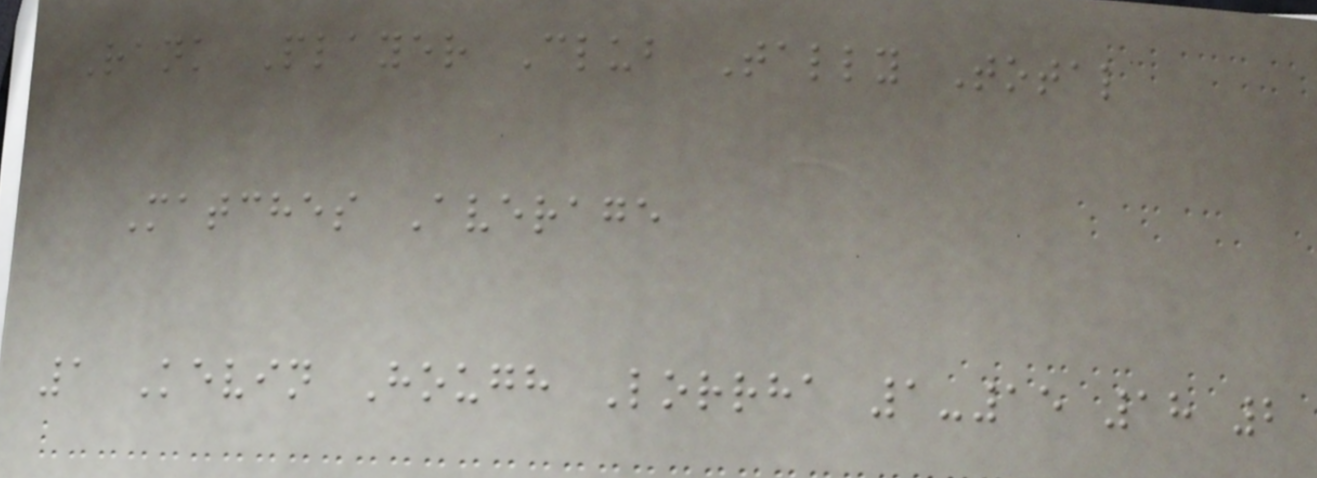Rank Player Club Tally Total
Matches Average
1 Kevin Hough Lorrha 1-15 18 2
